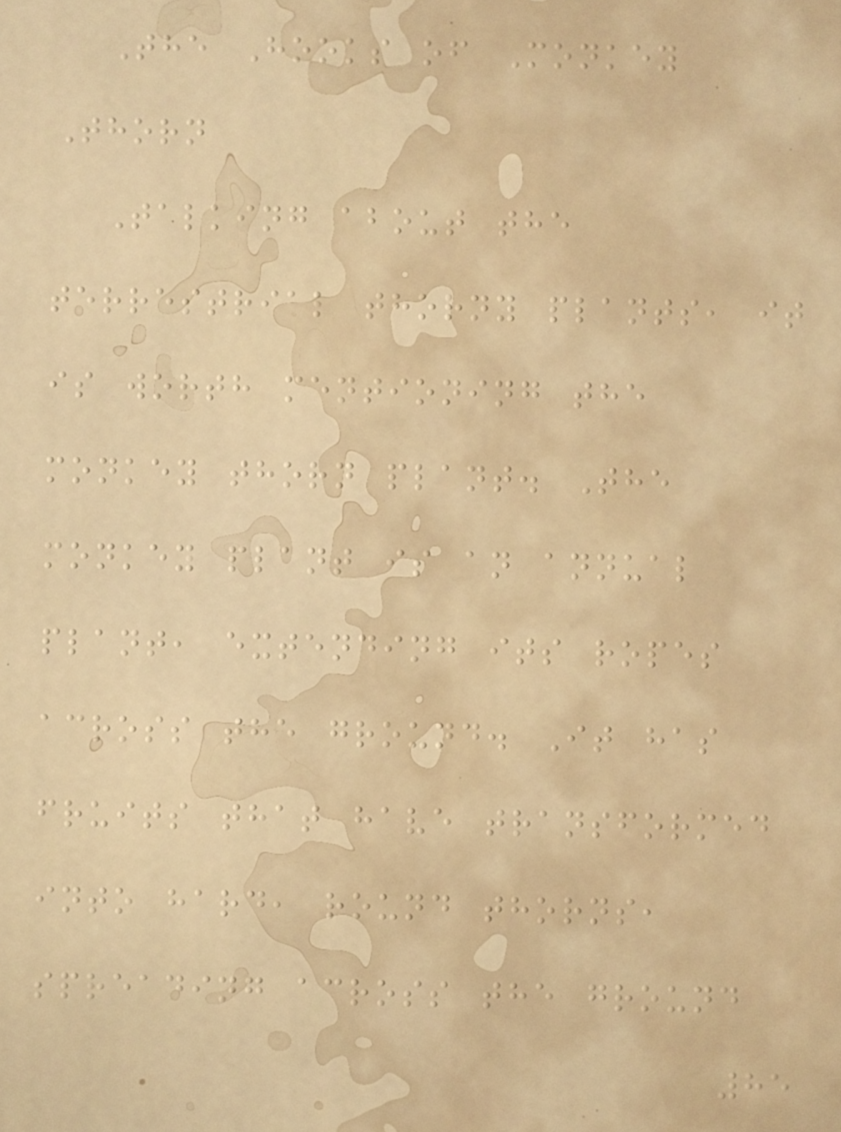The Hooks of Monkey
Thorn
Talking about the
terrestrial thorny plants, it
is worth mentioning the
monkey thorn plant. The
monkey plant is an annual
plant, extending its ropes
across the ground. It has
fruits that have transformed
into hard, round thorns,
spreading across the ground
85
